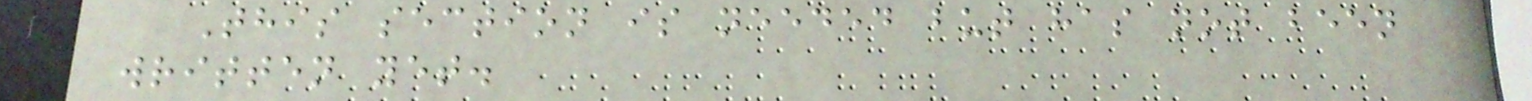This section is needed but has not been
written yet.
